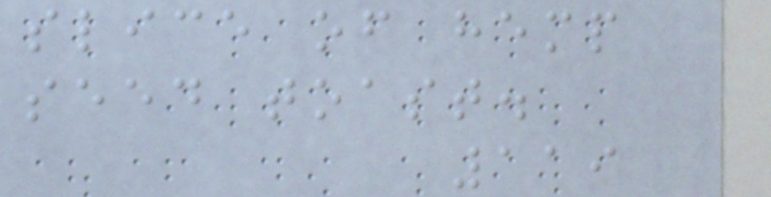slice of hemp
seed toast.
119
